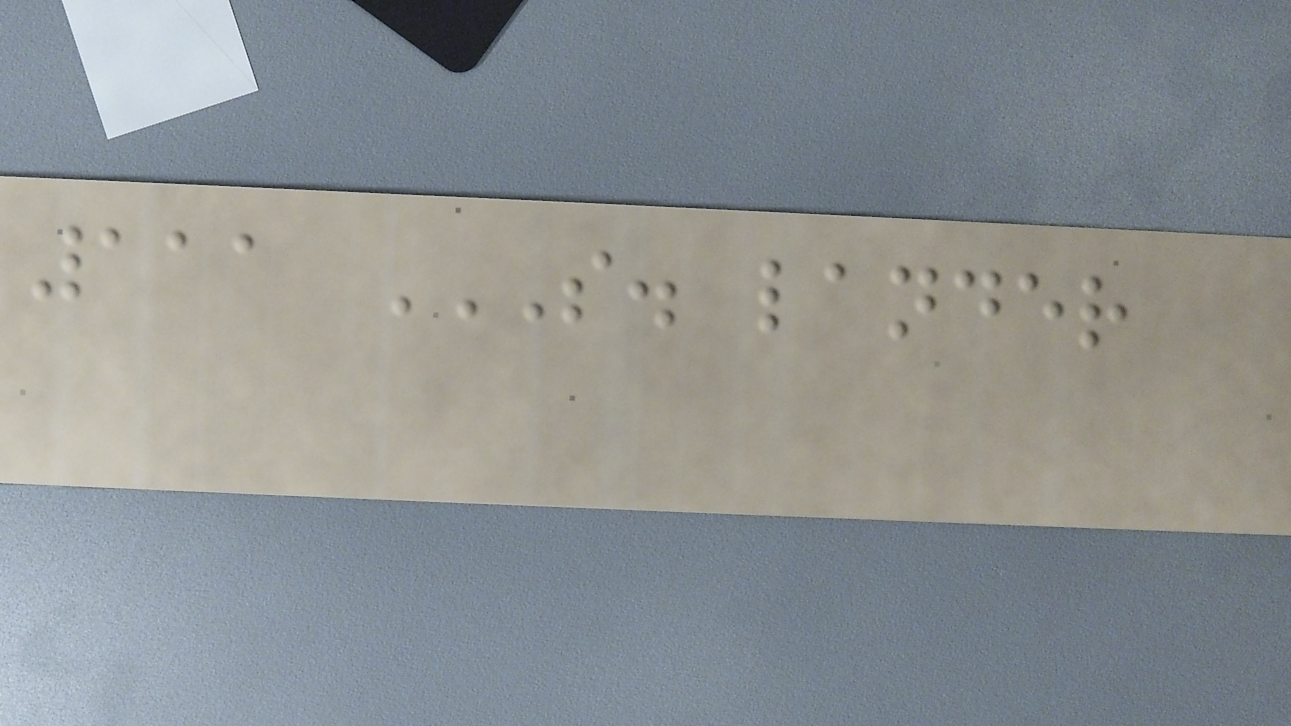111 S. LANDER
